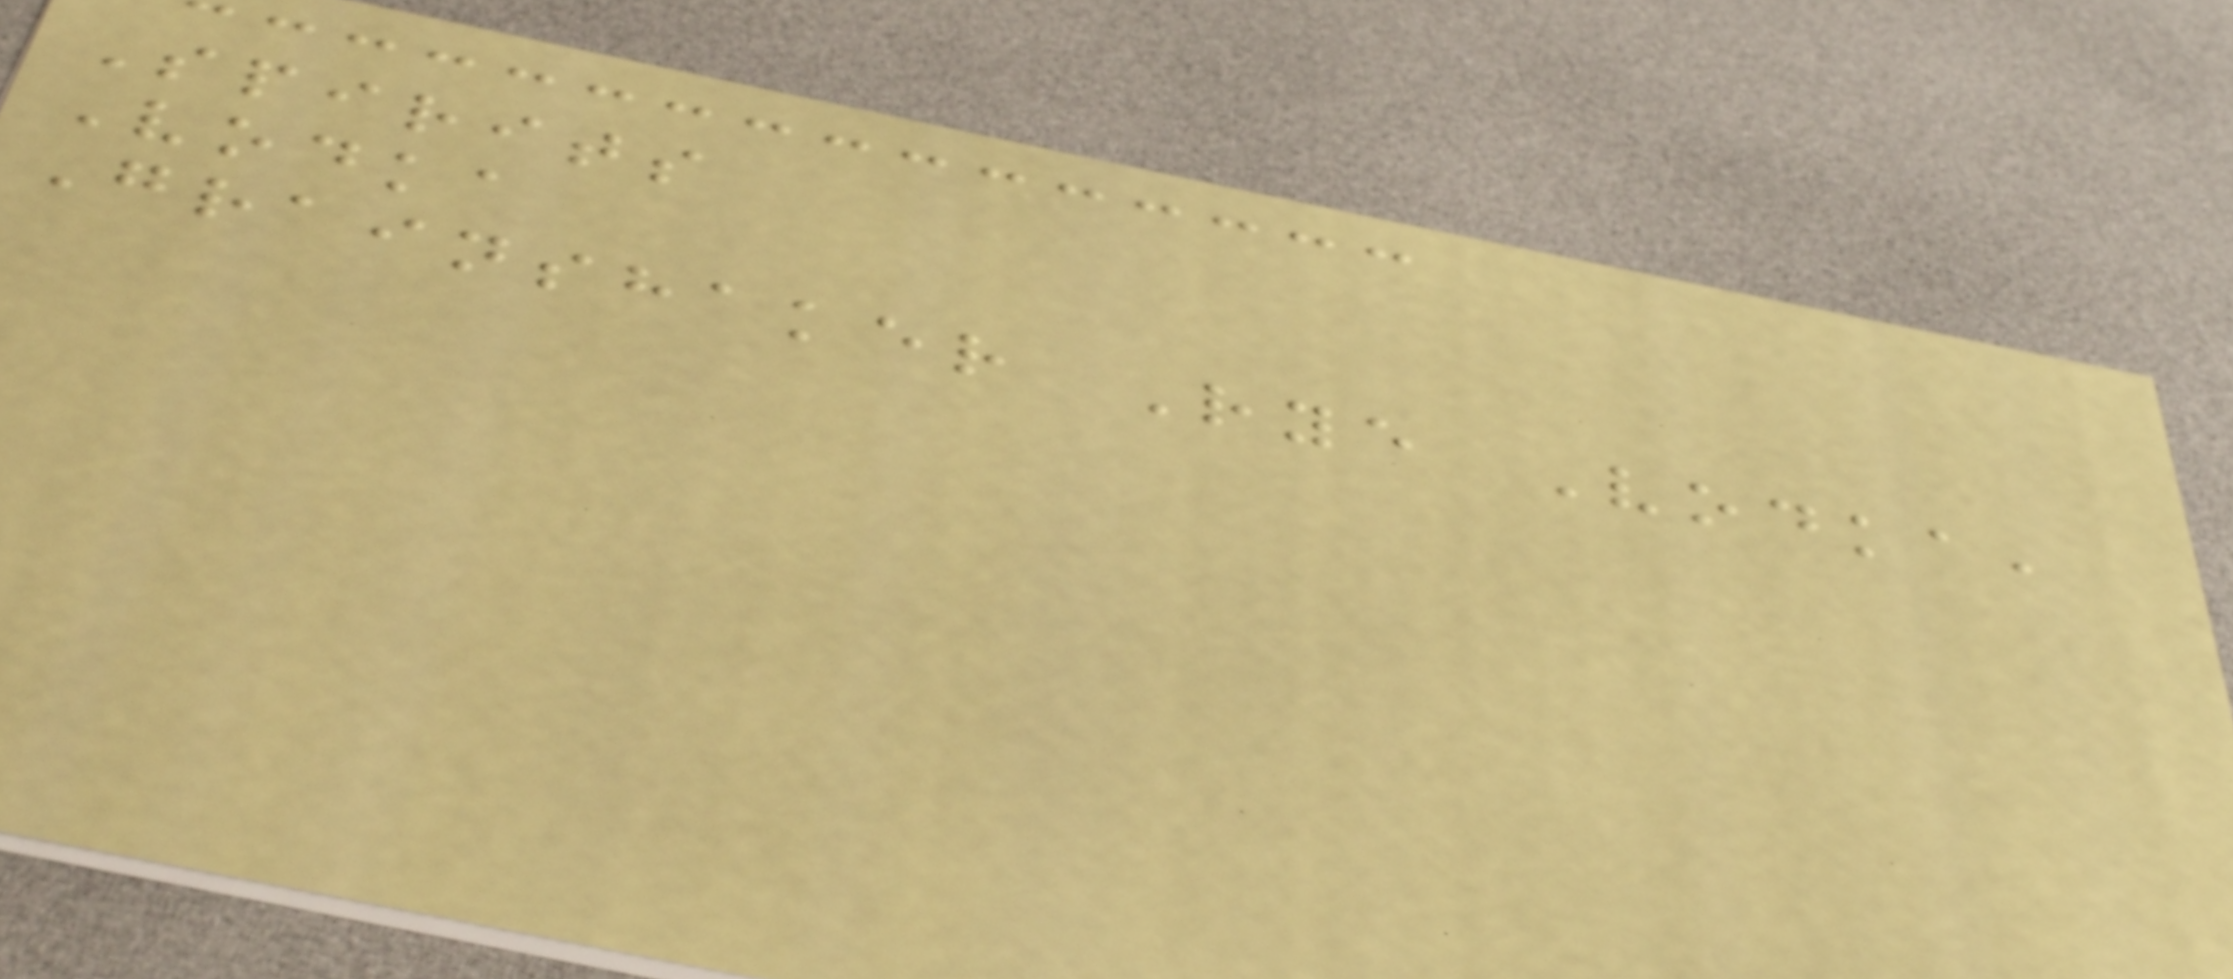Spirits
Vodka
Grainshaker Rye Vodka,
